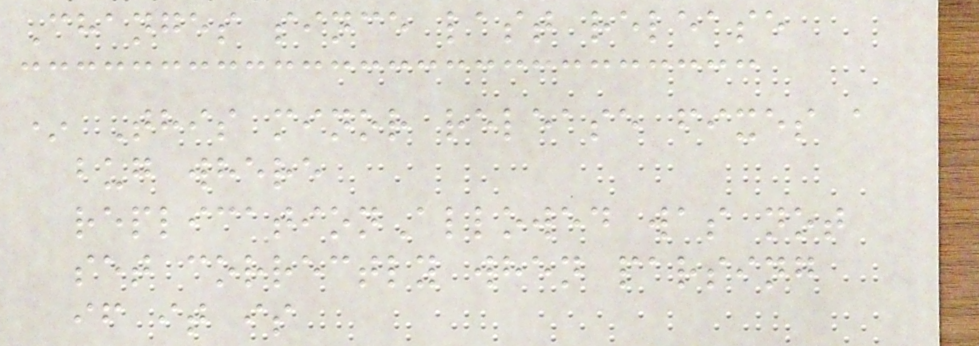Changes since last release
* This minor release fixes a
bug where
replicationAllowed was not
set correctly when parsing
if it is
